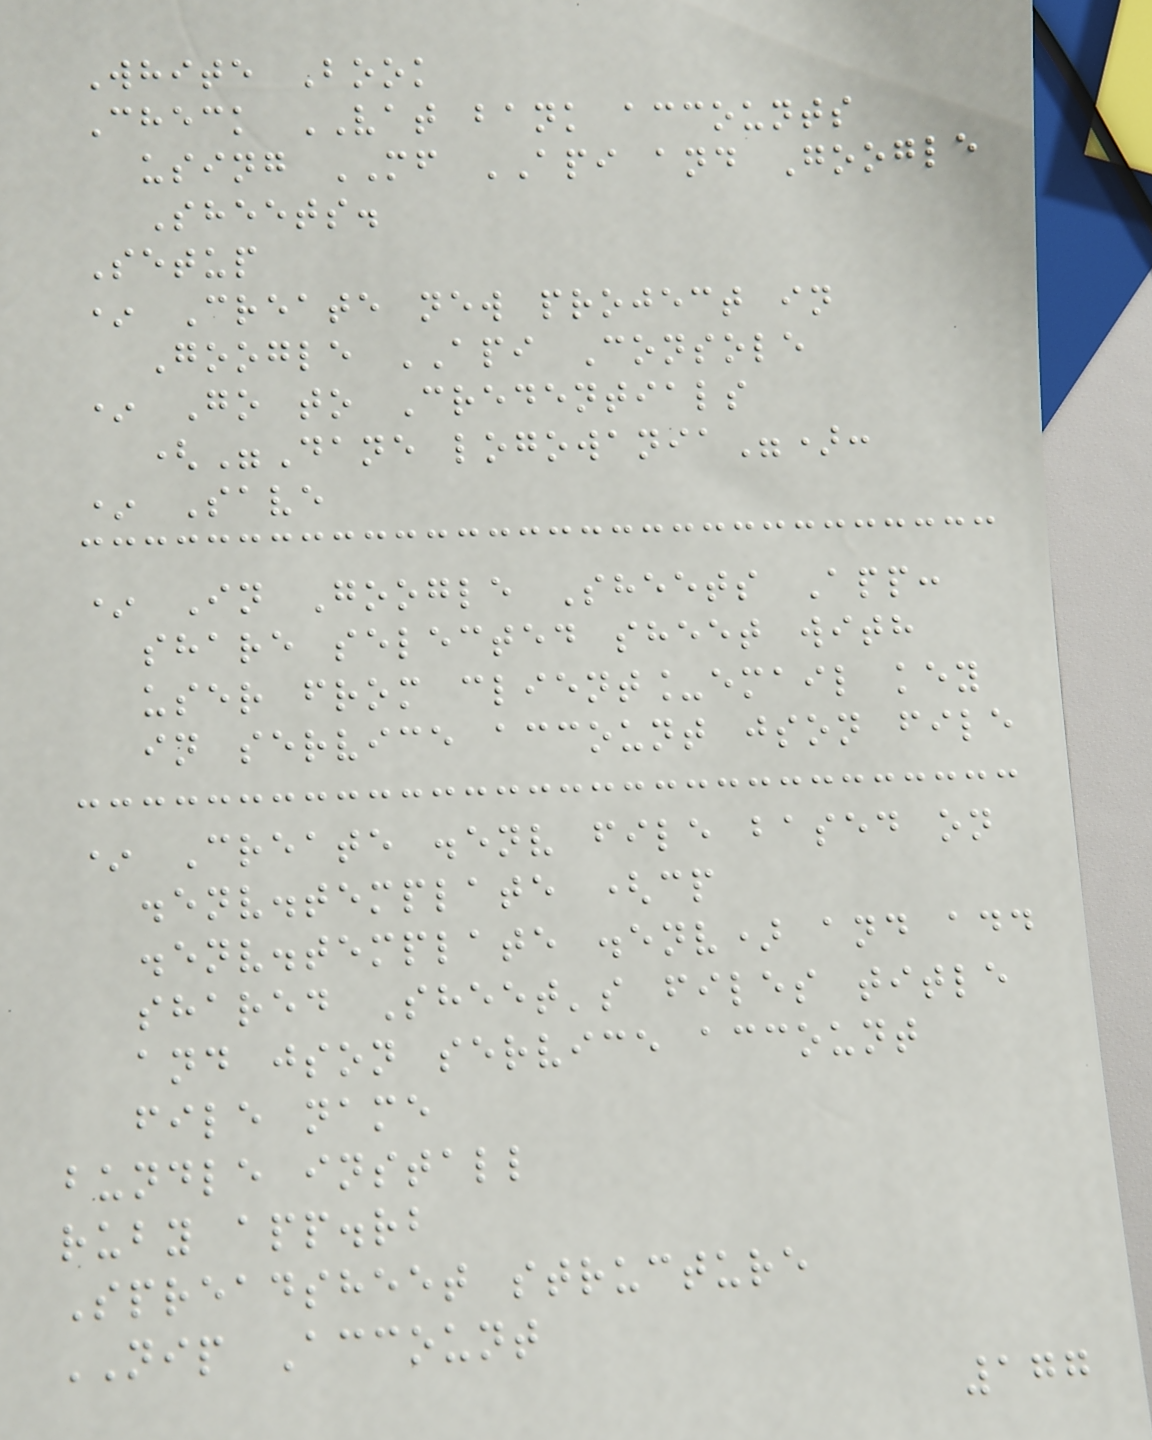White Book
Check VAT bank accounts
using MF API and Google
Sheets.
Setup
* Create new project in
Google API Console
* Go to Credentials
("Dane logowania"):
* Save
* In Google Sheets App:
share selected sheet with
user from client_email key
in service account json file
* Create .env file based on
.env.template (cp
.env.template .env) and add
shared Sheet's files title
and json service account
file name
bundle install
ruby app.rb
Spreadsheet structure
NIP Account
177
